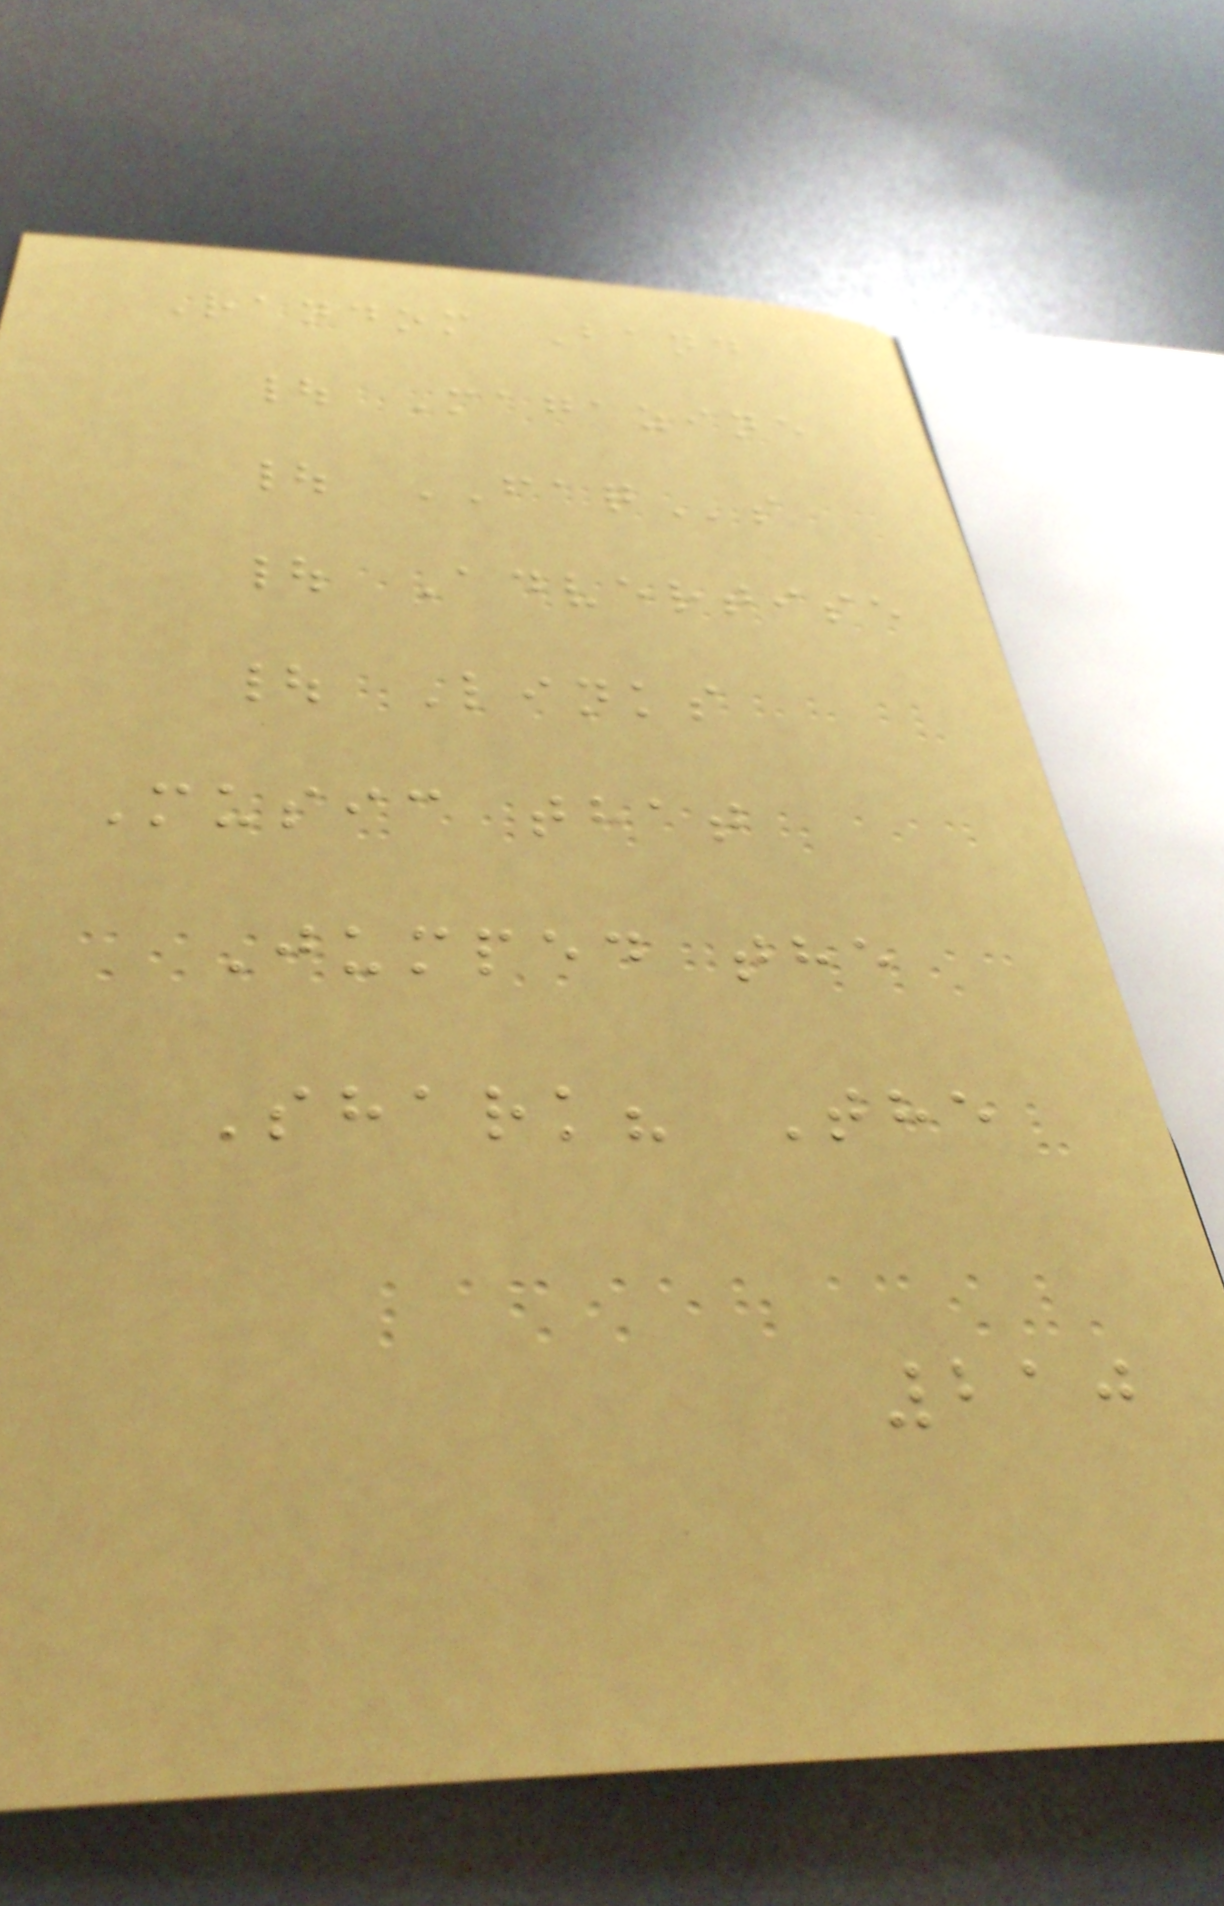Random Band
| Magazine
| FAQs
| Advertise
| Links
Music that
Jumped the
Shark? The
210
